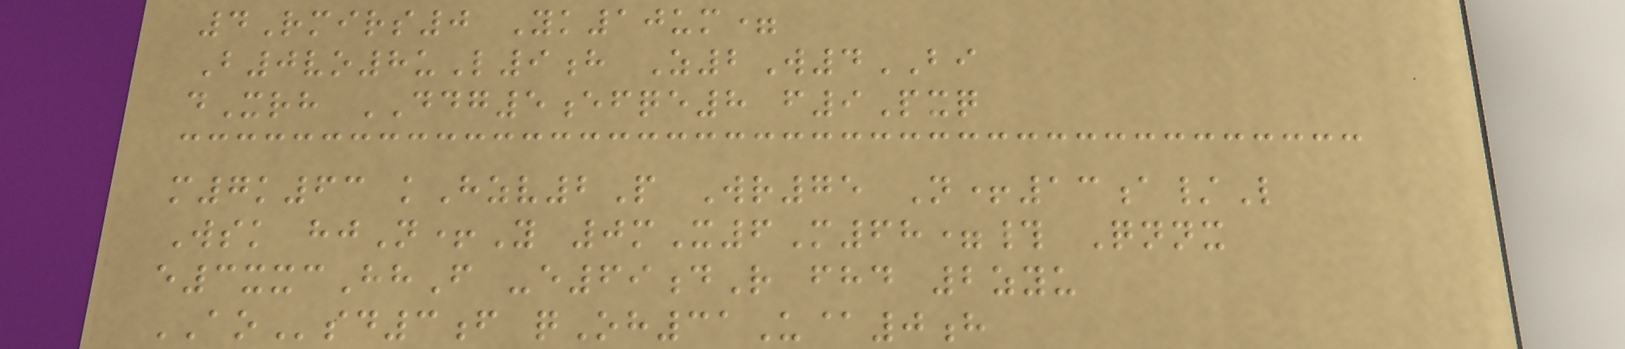4Rmirs0 Yk10um=
B0vo8uL9h Z2W4BI
dXrh DDG5efqe8 f9Pxq
m7k63 kHzv2P Wr75 N+13a/L
Wsk hjN+Y 0mX6M68=# Qnnx
e3xxcHhF -e69dR fhd 2zyu
AOsd3f qOh31U@0h
